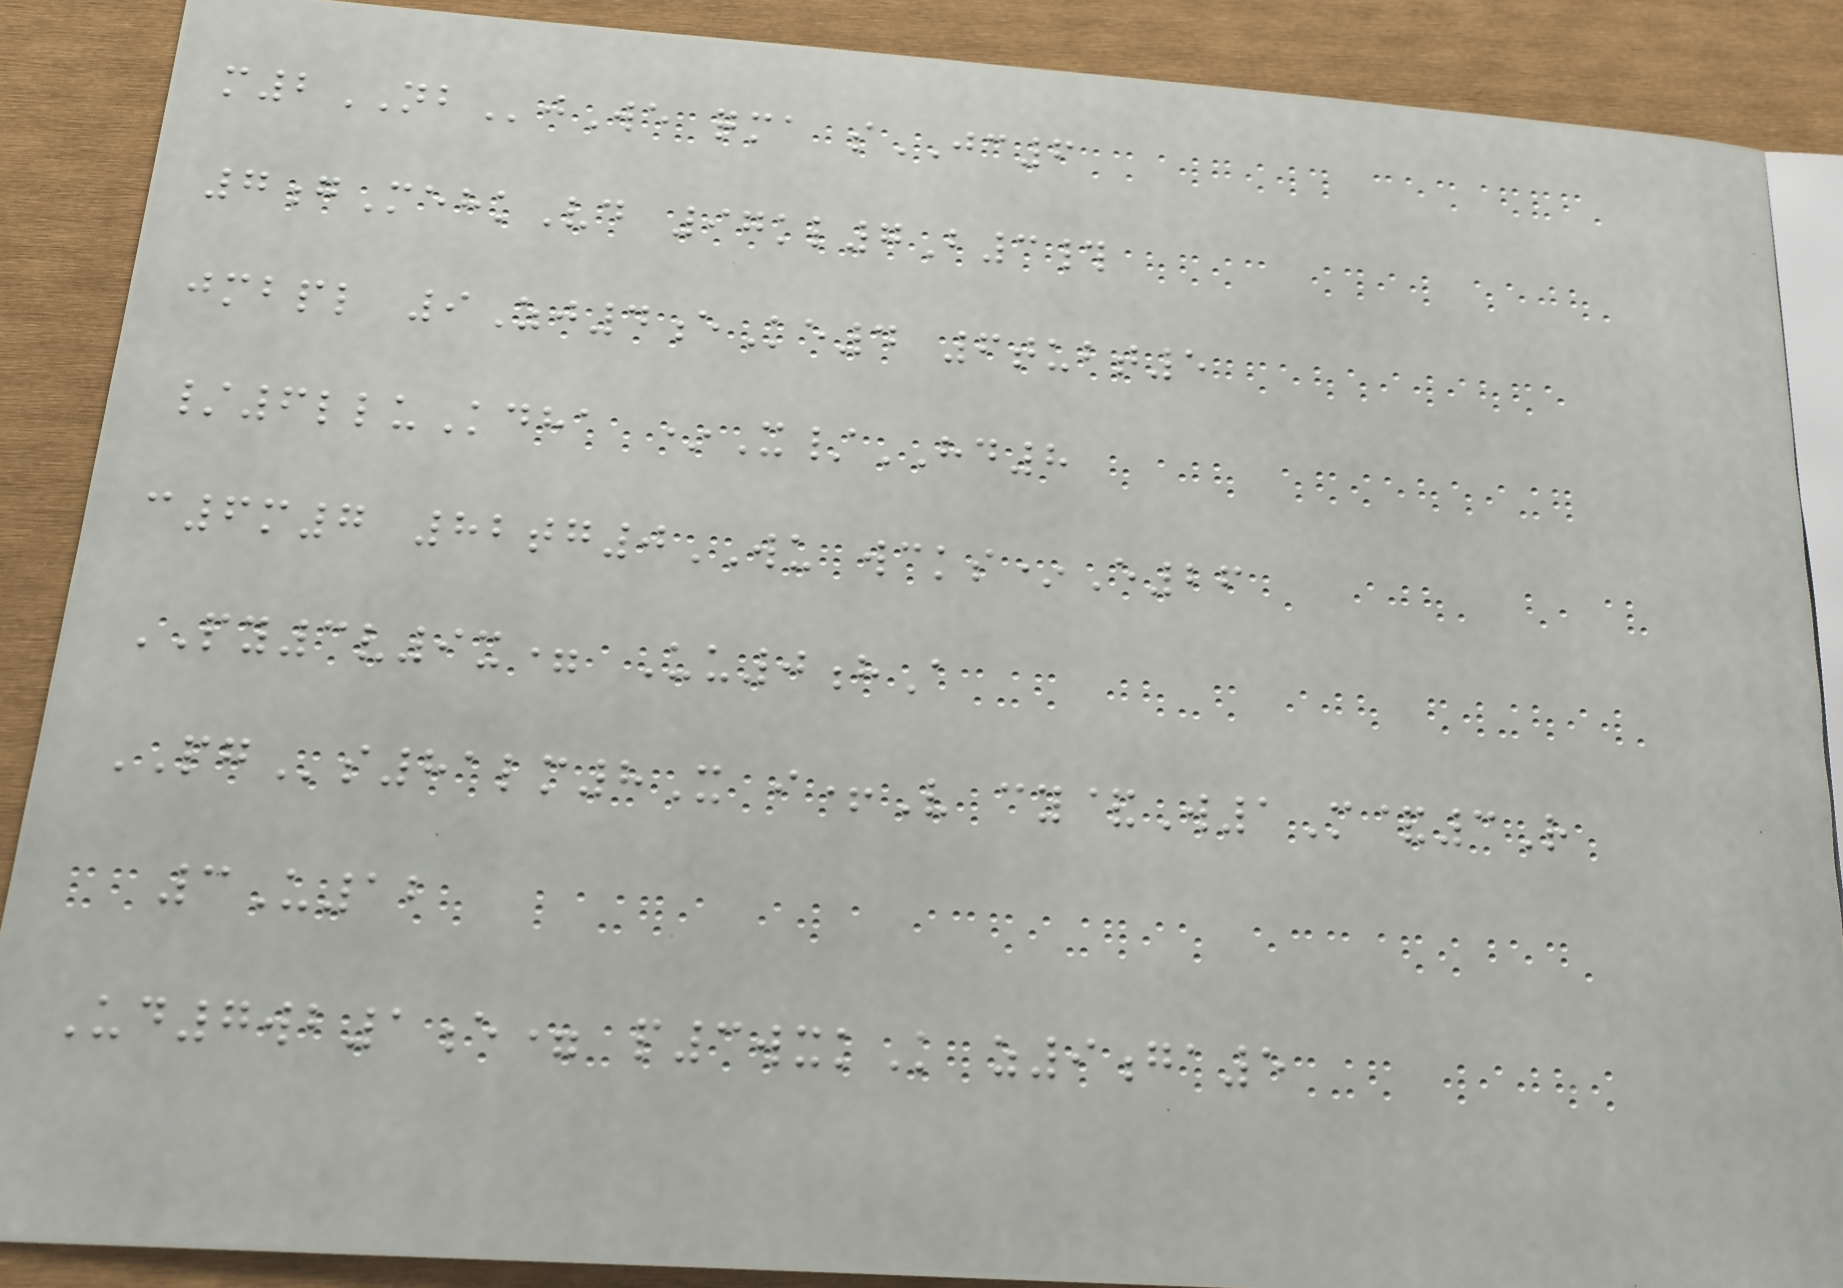m2NBjWe qma sJC6
7gMehkVd 97kl7B3#
jmbpl 9Zj4eKe4 6tubt5
/6lluKdha *X/HD8
c6m7 82tg0WU wcks*E26
PY3v9x= Uu0hA
PGs81lm8X i+V cy&W1M&3R
3U12
Ud7wb1e= p3wxkK z9ga5
